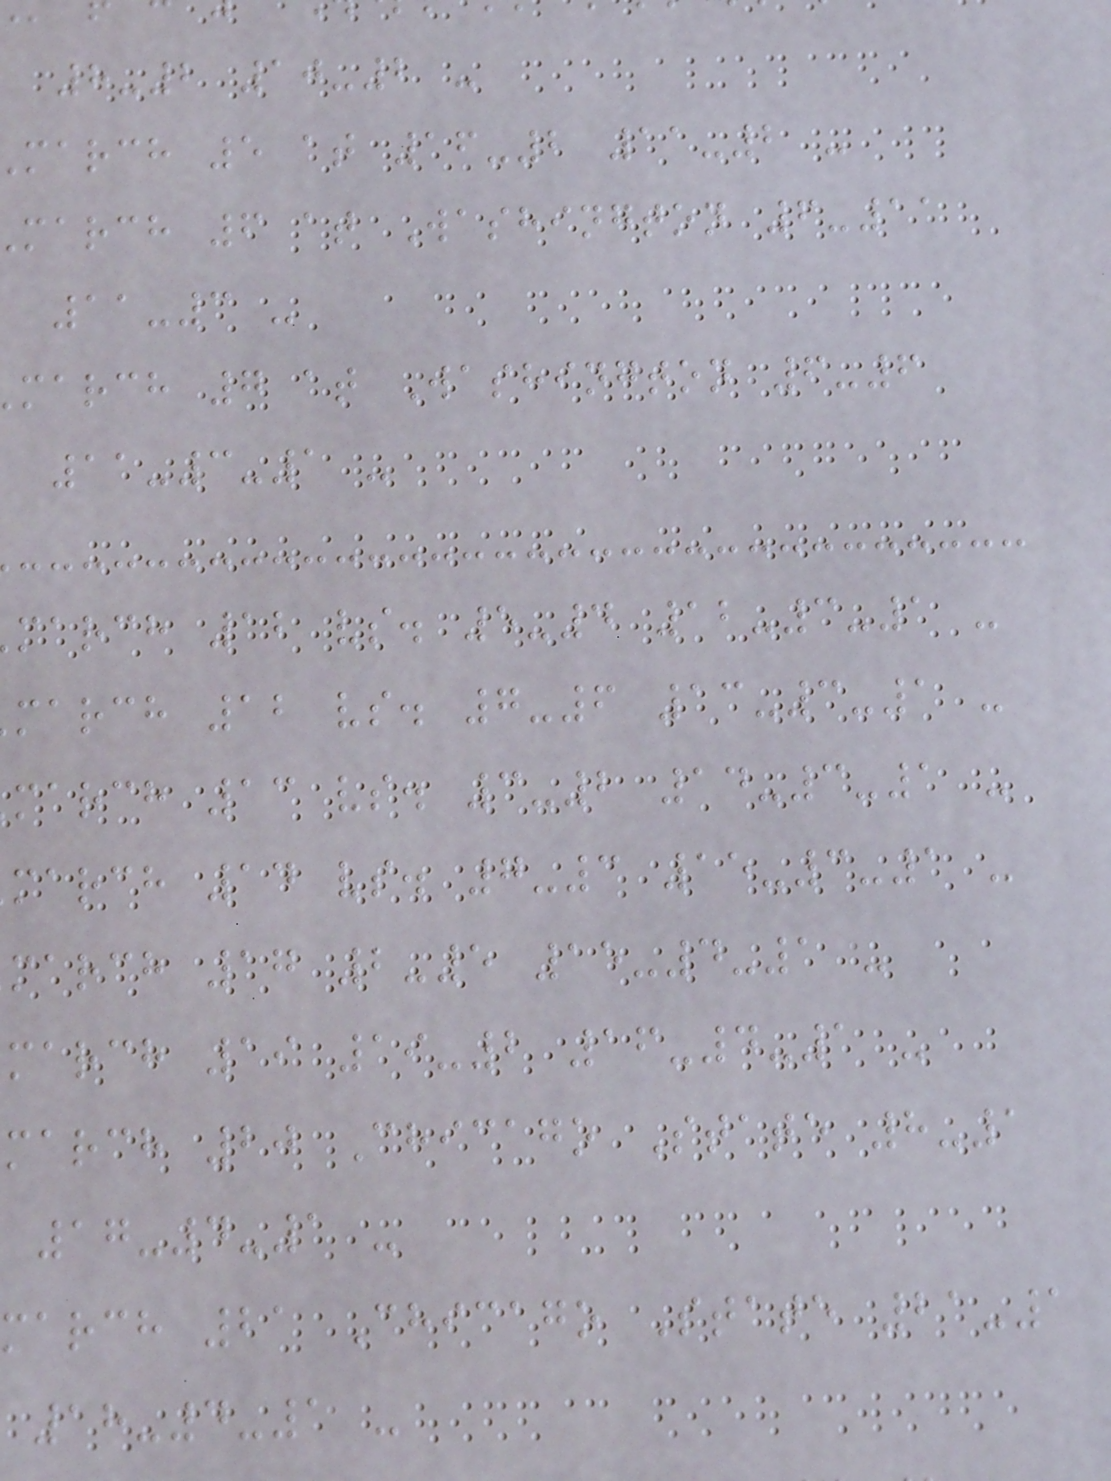8-2 10-2 -
march 5 at 16-2 11-2 -
march 6 at Washington 6-11
11-3 -
march 7 at Washington 6-6
11-3-1 -
march 12 vs. 5-4 12-3-1 -
march 12 vs. 7-6 13-3-1 -
march 13 vs. 3-2 14-3-1 -
march 14 vs. 7-3 15-3-1 -
march 17 2-5 15-4-1 -
march 19 19-2 16-4-1 -
march 20 Chicago State 8-1
17-4-1 -
march 21 Chicago State 21-1
18-4-1 -
